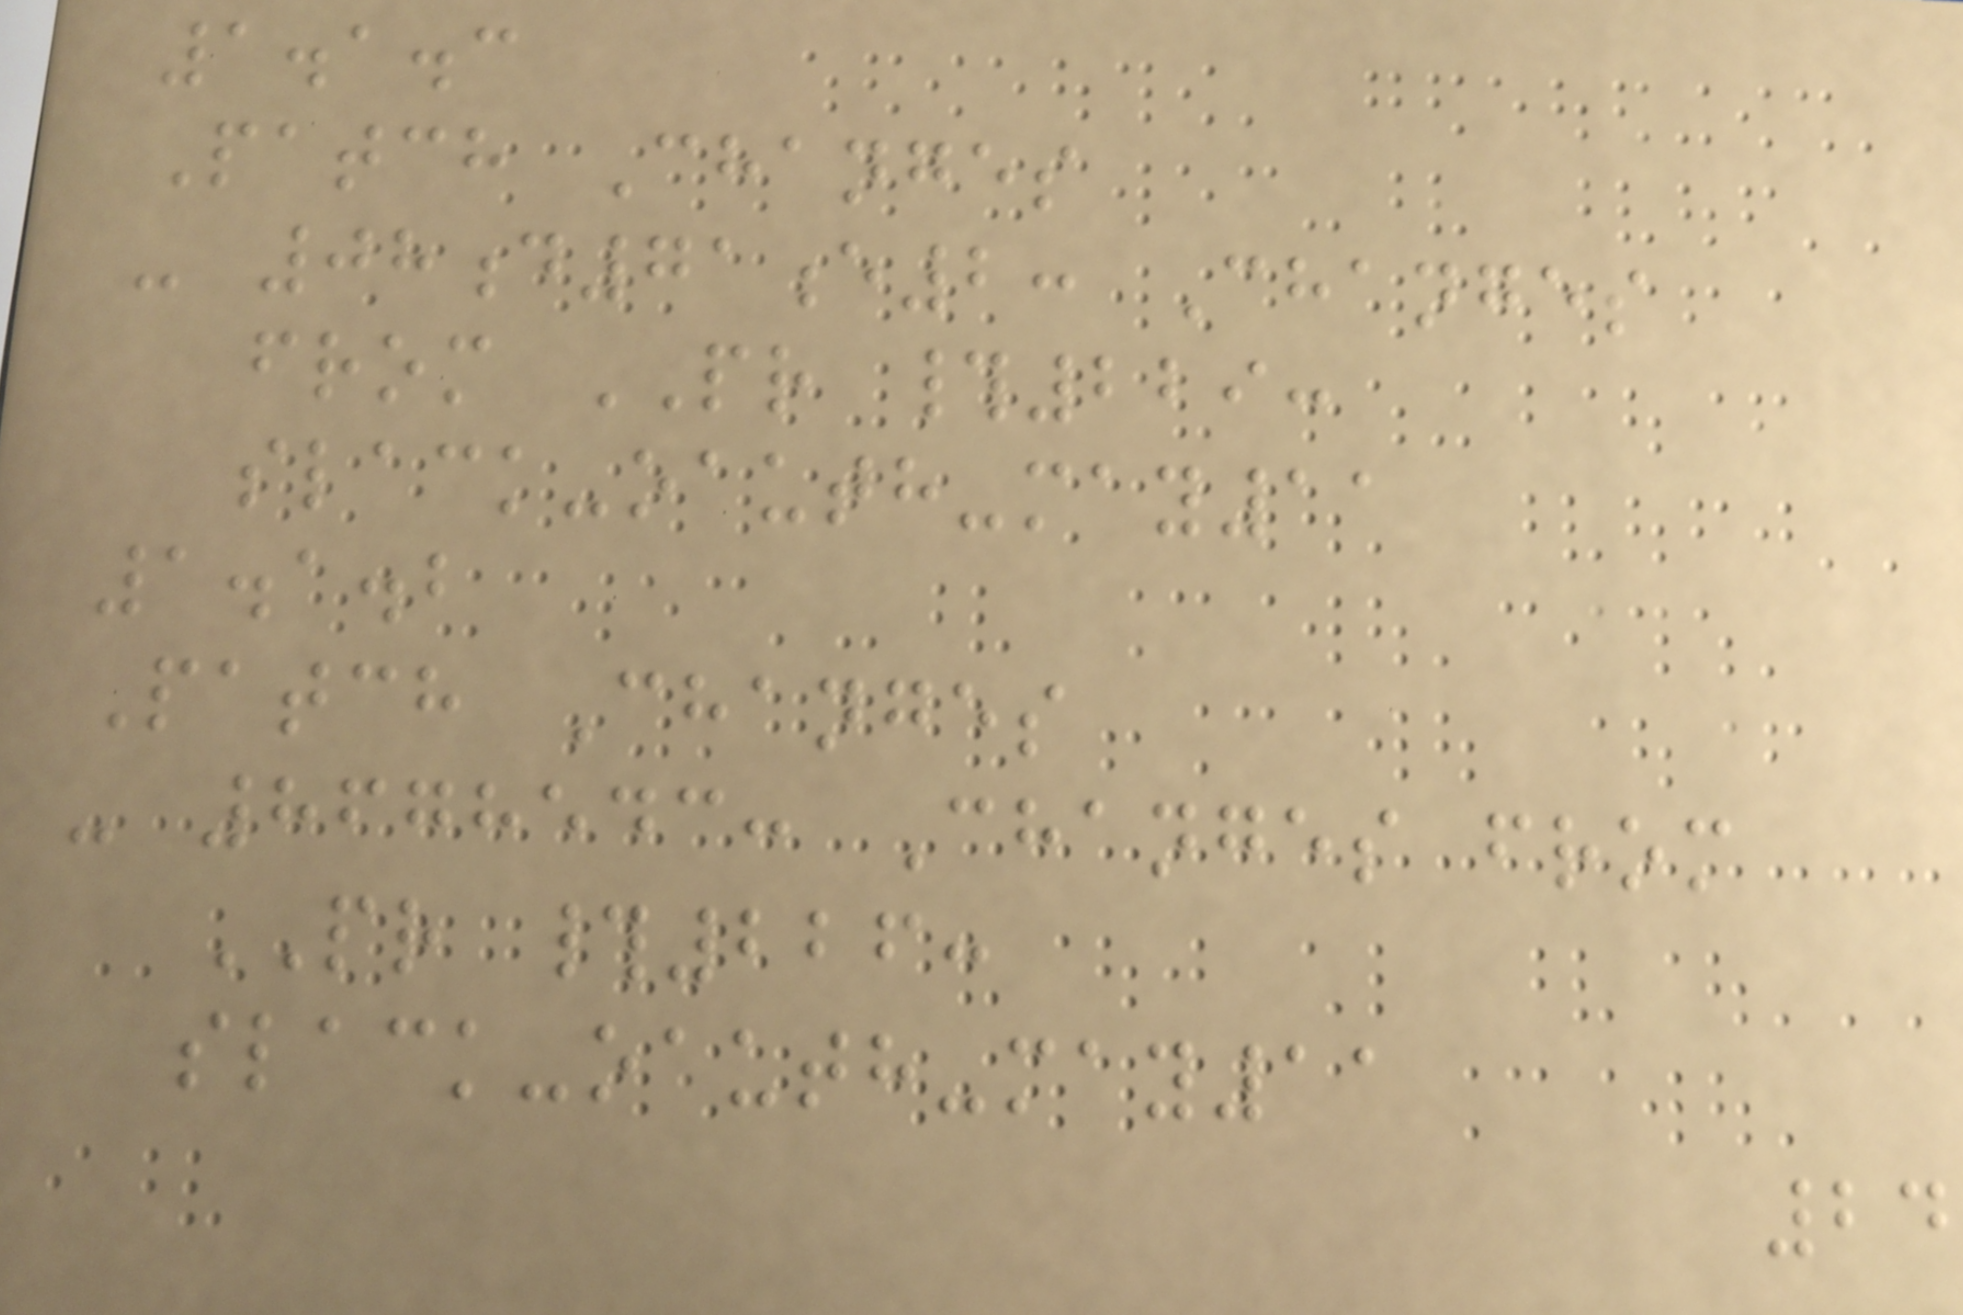1.1.3
Patch Changes
- 08d71e2: Changes
from PR #229:
slack-oauth-may11
1.1.2
Patch Changes
- 8678543: Changes from
PR #226:
slack-oauth-may11
24
